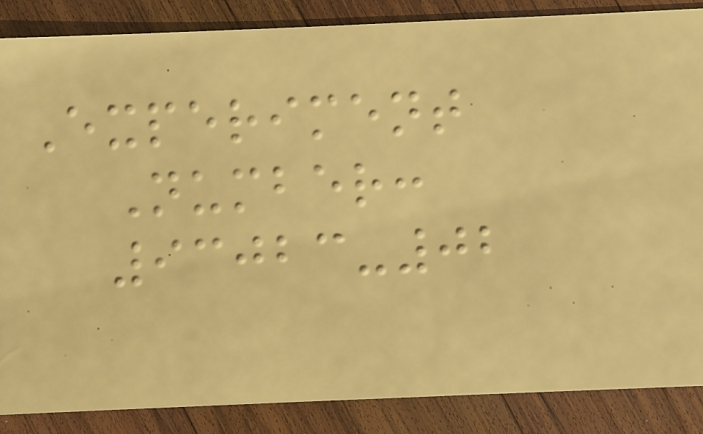Experiment
Number:
93023-02
